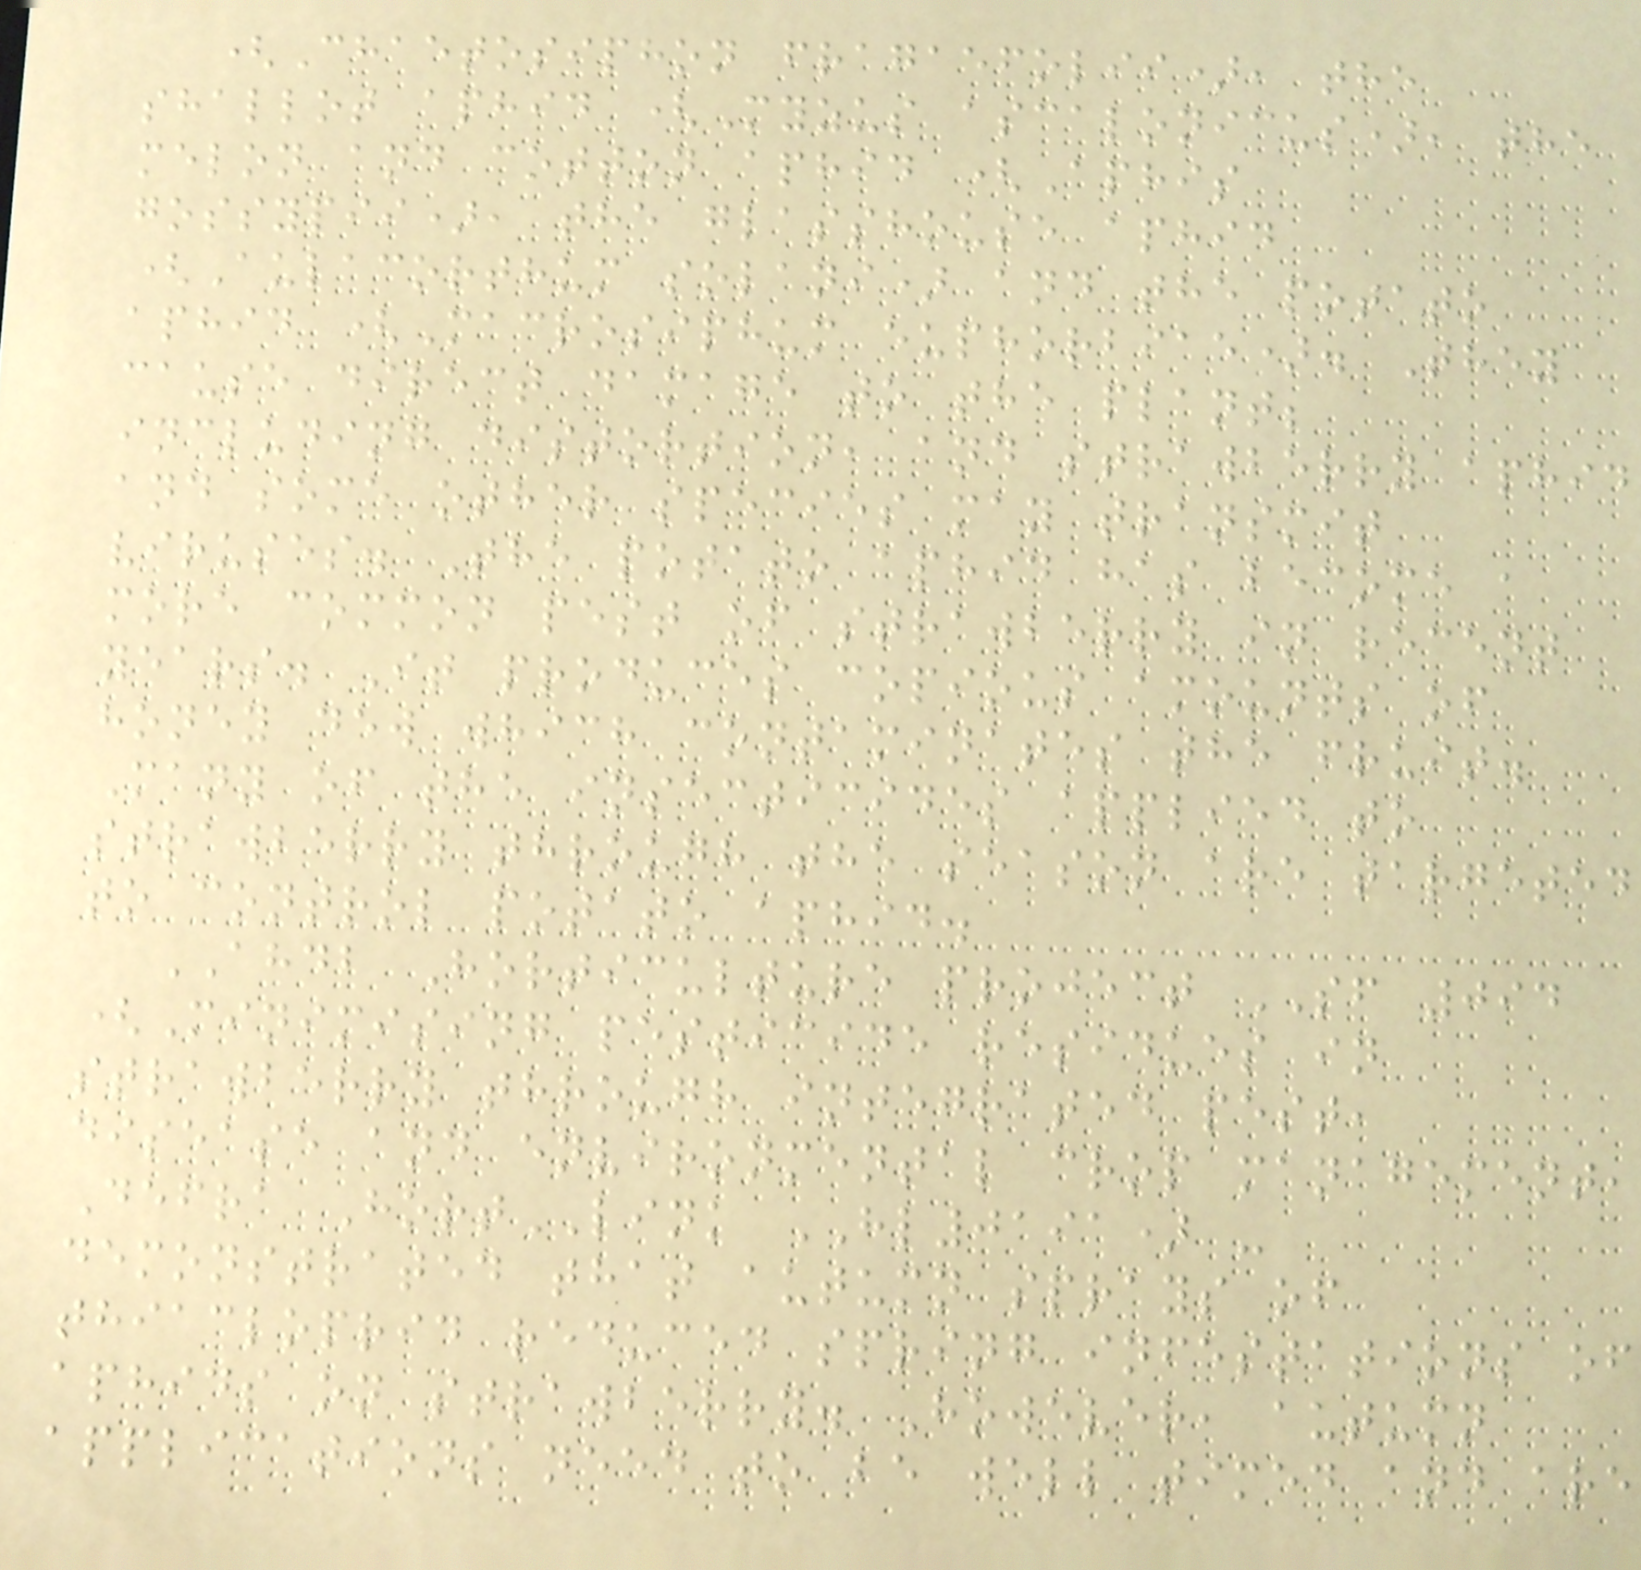(Chaetosiphon fragaefolii), the
shallot aphid (Myzus ascalonicus), the
melon and cotton aphid (Aphis
gossypii), the glasshouse aphid
(Aulacorthum solani) and the potato
aphid (Macrosiphum euphorbiae). They
cause direct damage to the plant;
including distortion, and strawberry aphid
and some other species may transmit
viruses. The potato aphid has become a
more common pest of strawberry in recent
years. It produces copious amounts of
honey dew which contaminates the fruit.
Many of the insecticides applied to
strawberry through the season are targeted
to control potato aphid.
AHDB Horticulture project SF 094
(Minimising pesticide residues in
strawberry through integrated pest,
disease and environmental crop management,
Defra HortLINK HL0191) -
demonstrated that autumn sprays of
thiacloprid reduced spring infestations of
aphids on strawberry. However, autumn
applications need to be well timed and are
